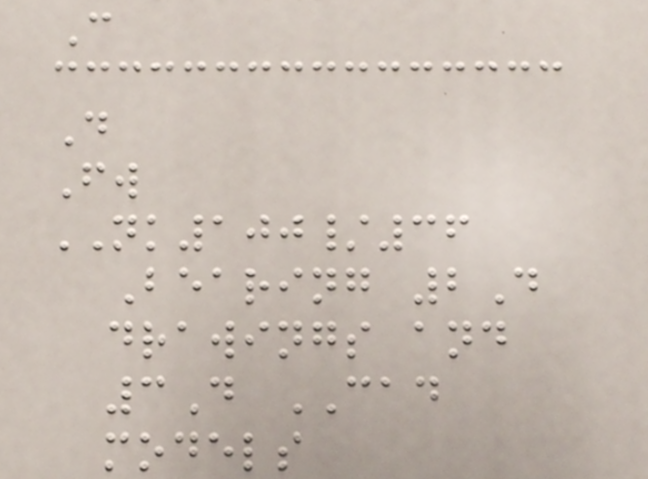C
D
Fw
NK100/36
Bearing 2D
drawings and
3D CAD
models
